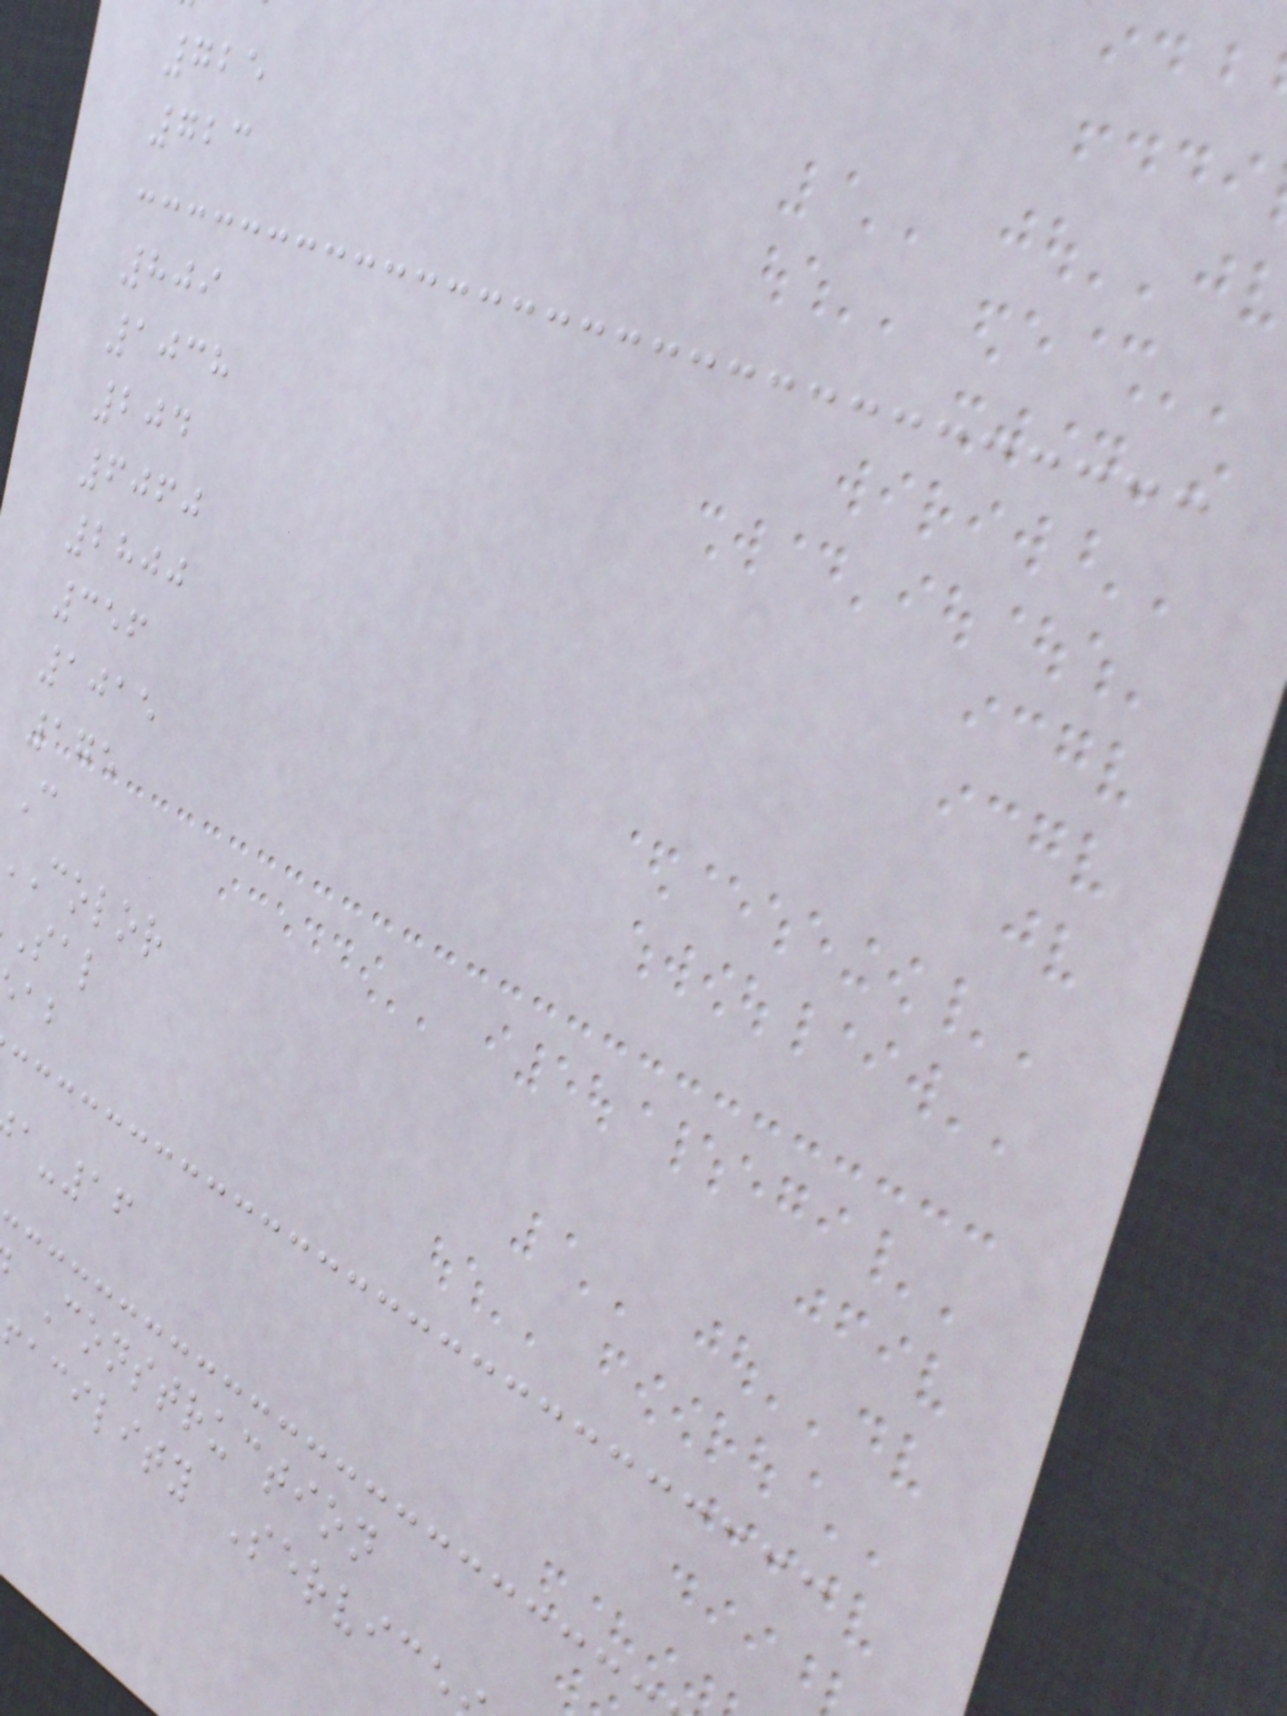725
723
809
1038
204
6060
2800
356
1015
175
C
color
-16
Construction
acility Service
